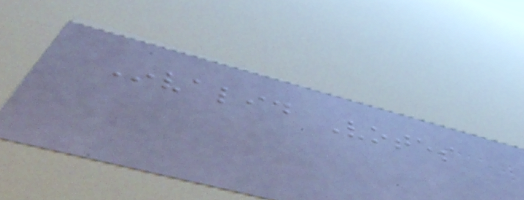Invalid Votes
